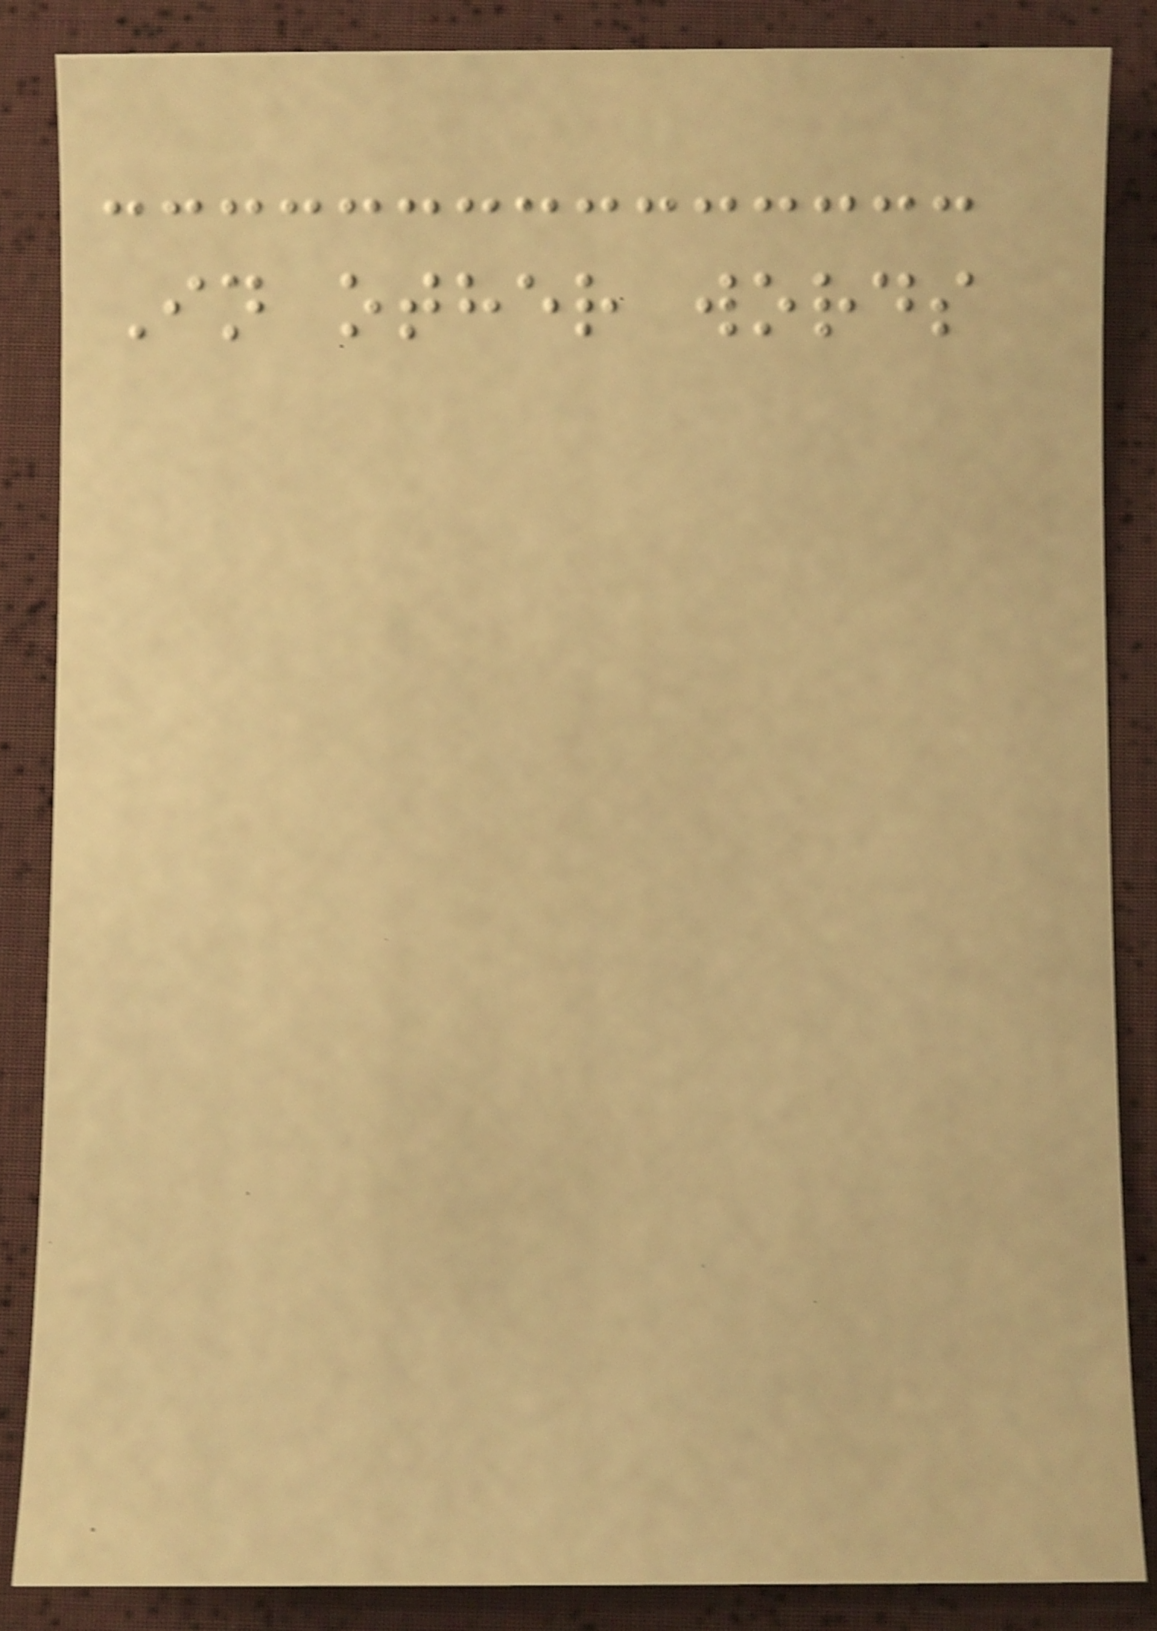In other words
